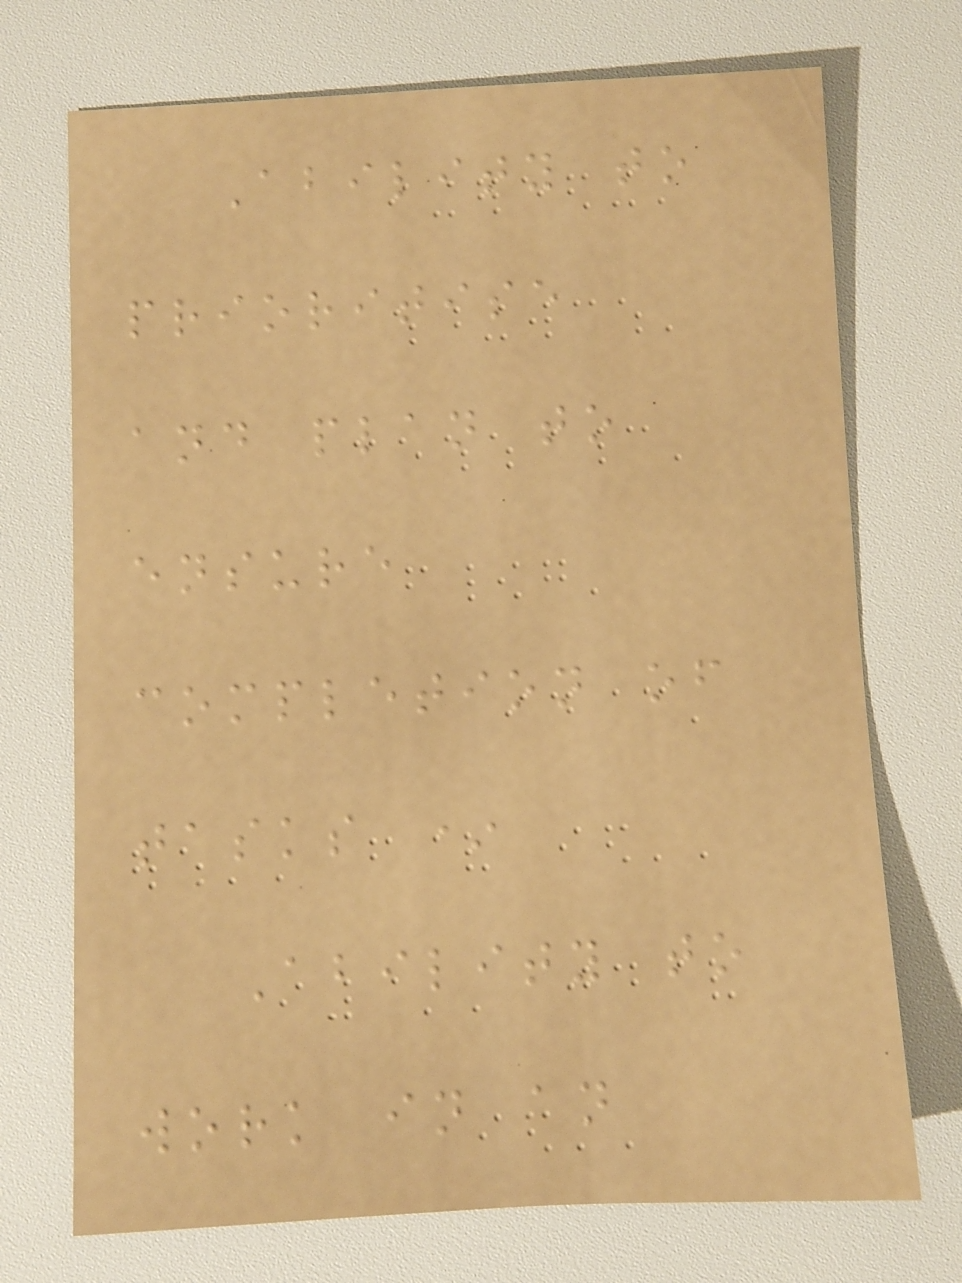Ability to
prioritise
and plan to
ensure
completion of
tasks *
Ability to
work in an
